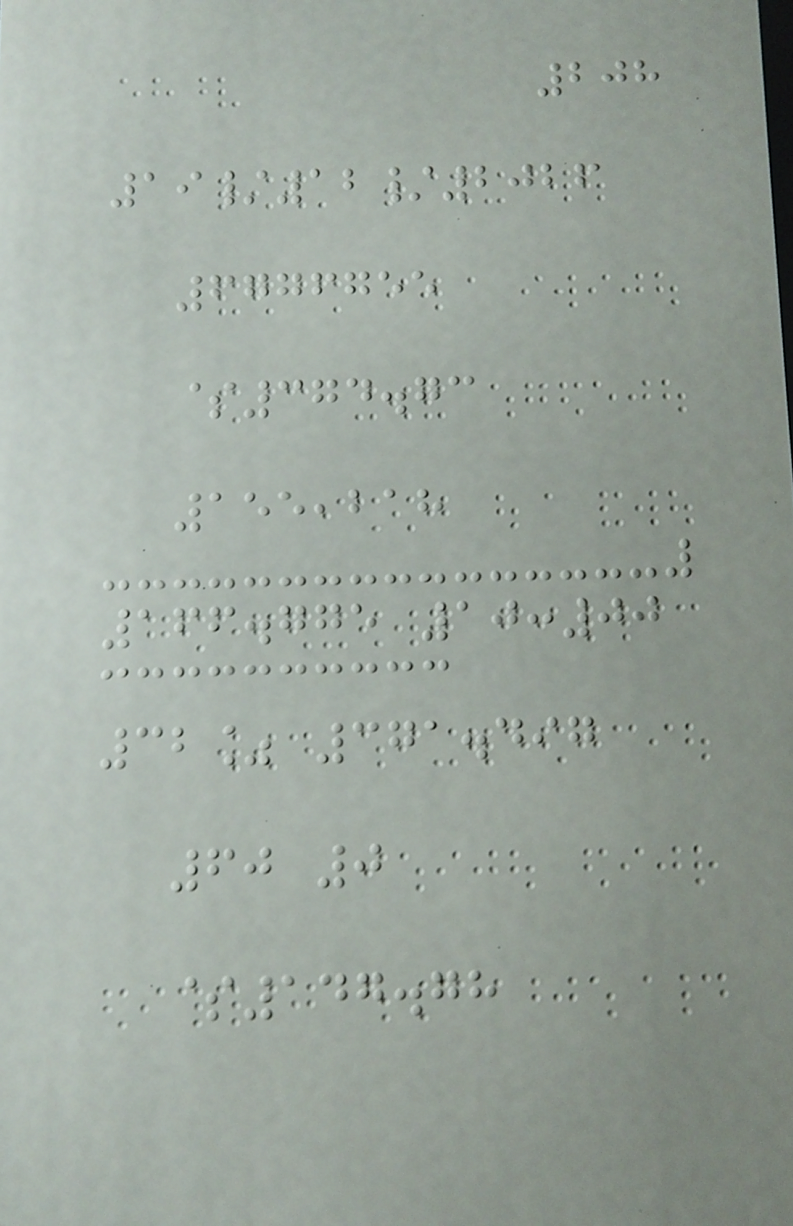208
19/12/2026
6776755
$374.73
155,218
166.775 10:00
32% 371.497
60 0
$147.78
